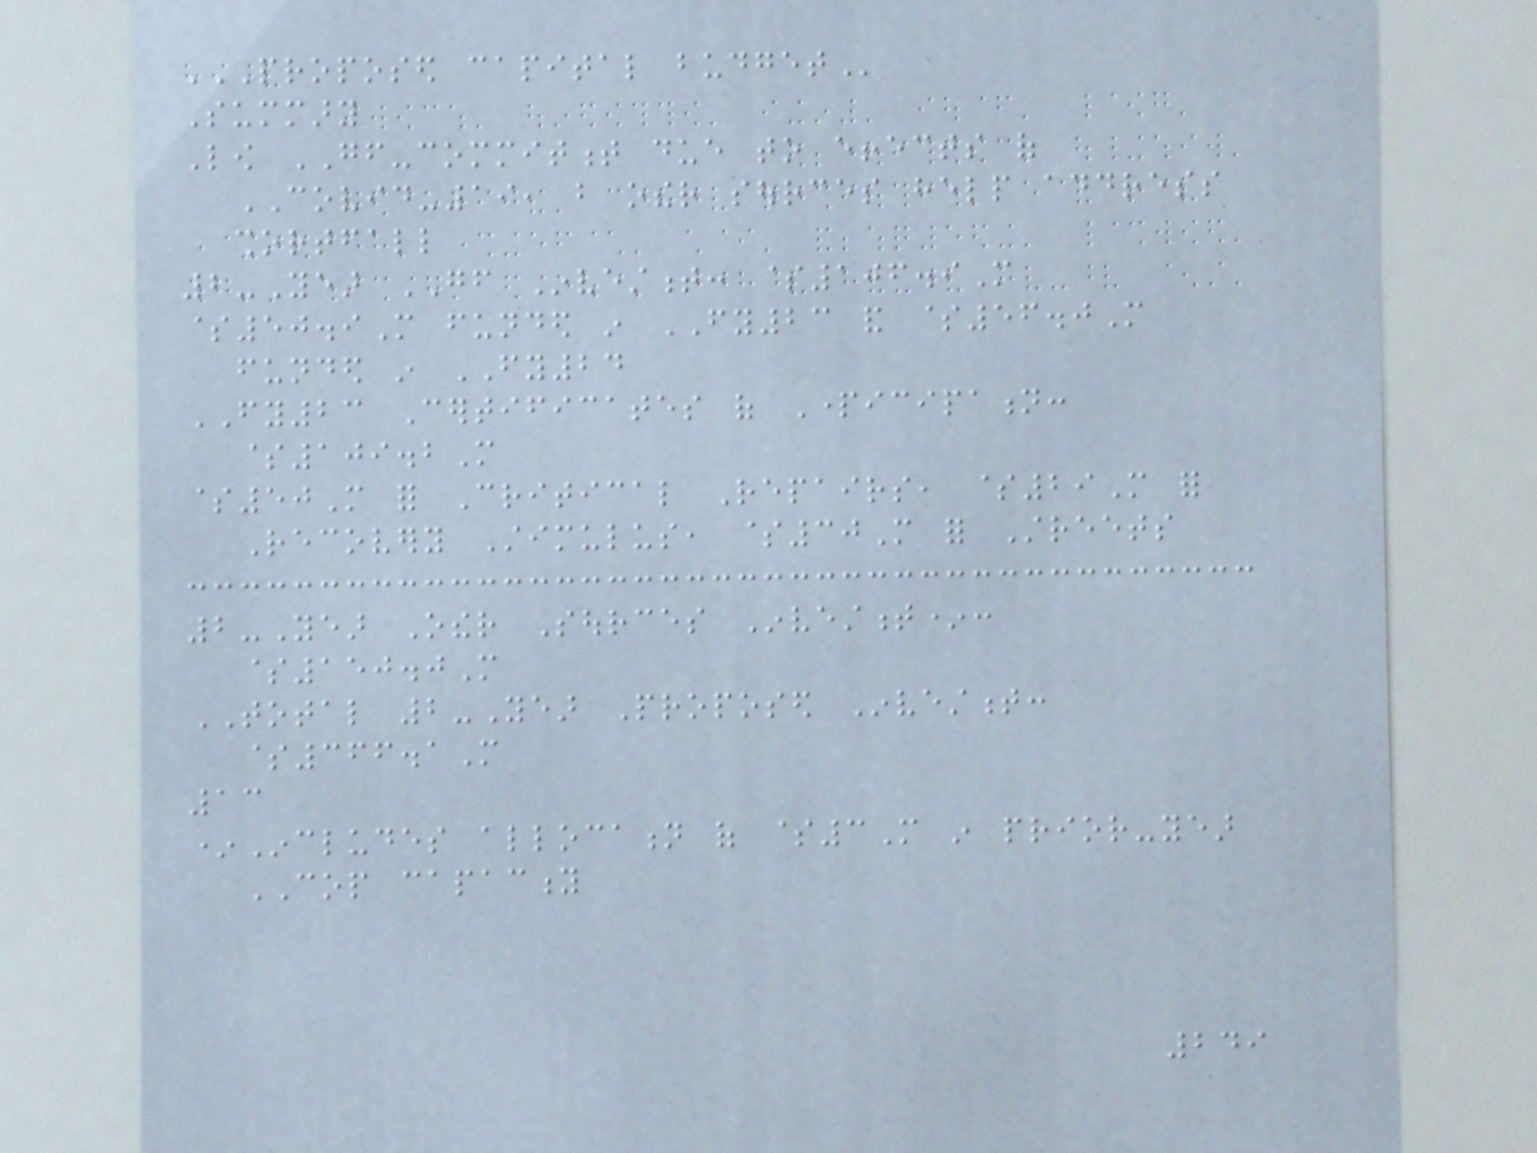PROPOSED CAPITAL BUDGET
Summary
Low GF-commitment due to effects of
COVID-19, but other sources help address
shortfall
2-Year GF Investment: $106.9M
$50.9M funded in FY23 and $56.0M
funded in FY24
FY23 Certificates of Participation:
$109.2M
$50M for Critical Repairs, $29M for
Recovery Stimulus, $30M for Streets
2-Year Other Sources Investment*:
$150.0M
TOTAL 2-Year Proposed Investment:
$366.1M
13
*Includes allocation of $3M in prior-year
COP capacity
249
